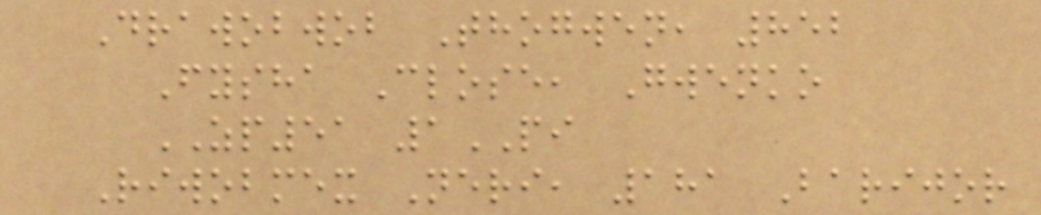Drawobwob Thogwen, 852
Fysha Close, Gwenko
ZP51 1PI
Riwobmex Neri, 181 Barijor
